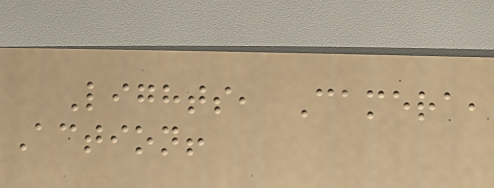Lights, Camera,
Action!
